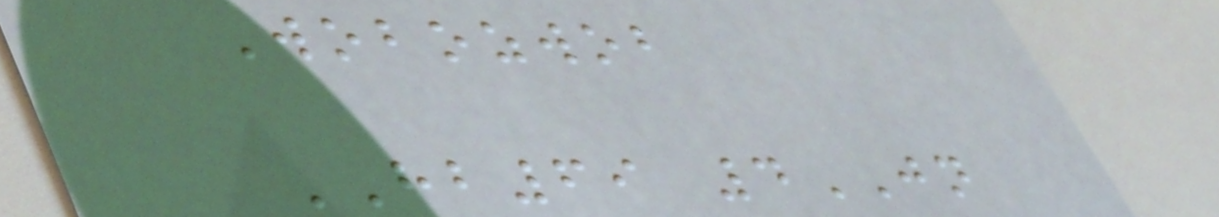Wobozwob
HB69 4JN
